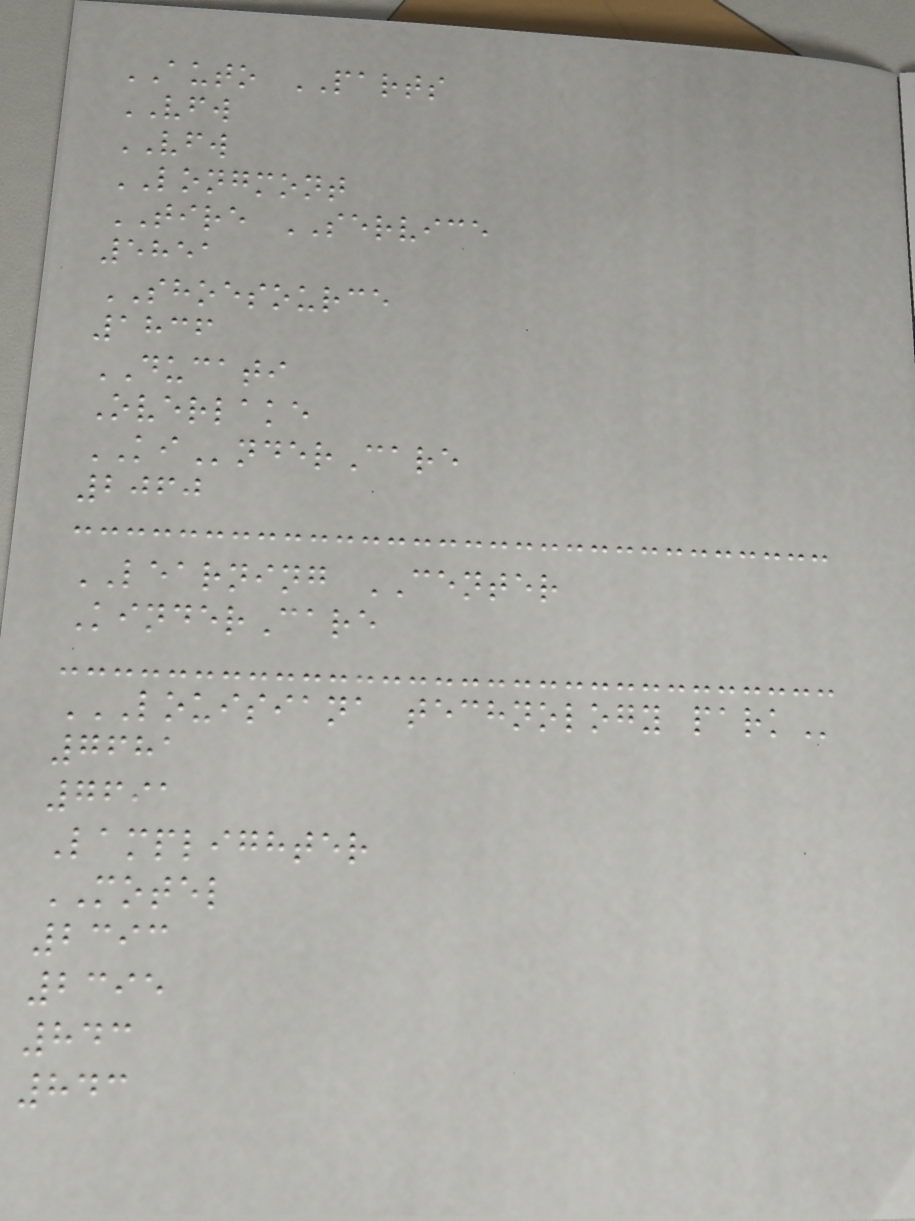AUTO PARTS
VFW
VFW
LONGMONT
TIRE SERVICE
5851
SHOESOURCE
1836
DUCATI
Overlake
KInderCare
2060
LEARNING CENTER
KinderCare
LOUISIANA TECHNOLOGY PARK
7681
7691
Lamplighter
MOTEL
2393
2395
843
843
